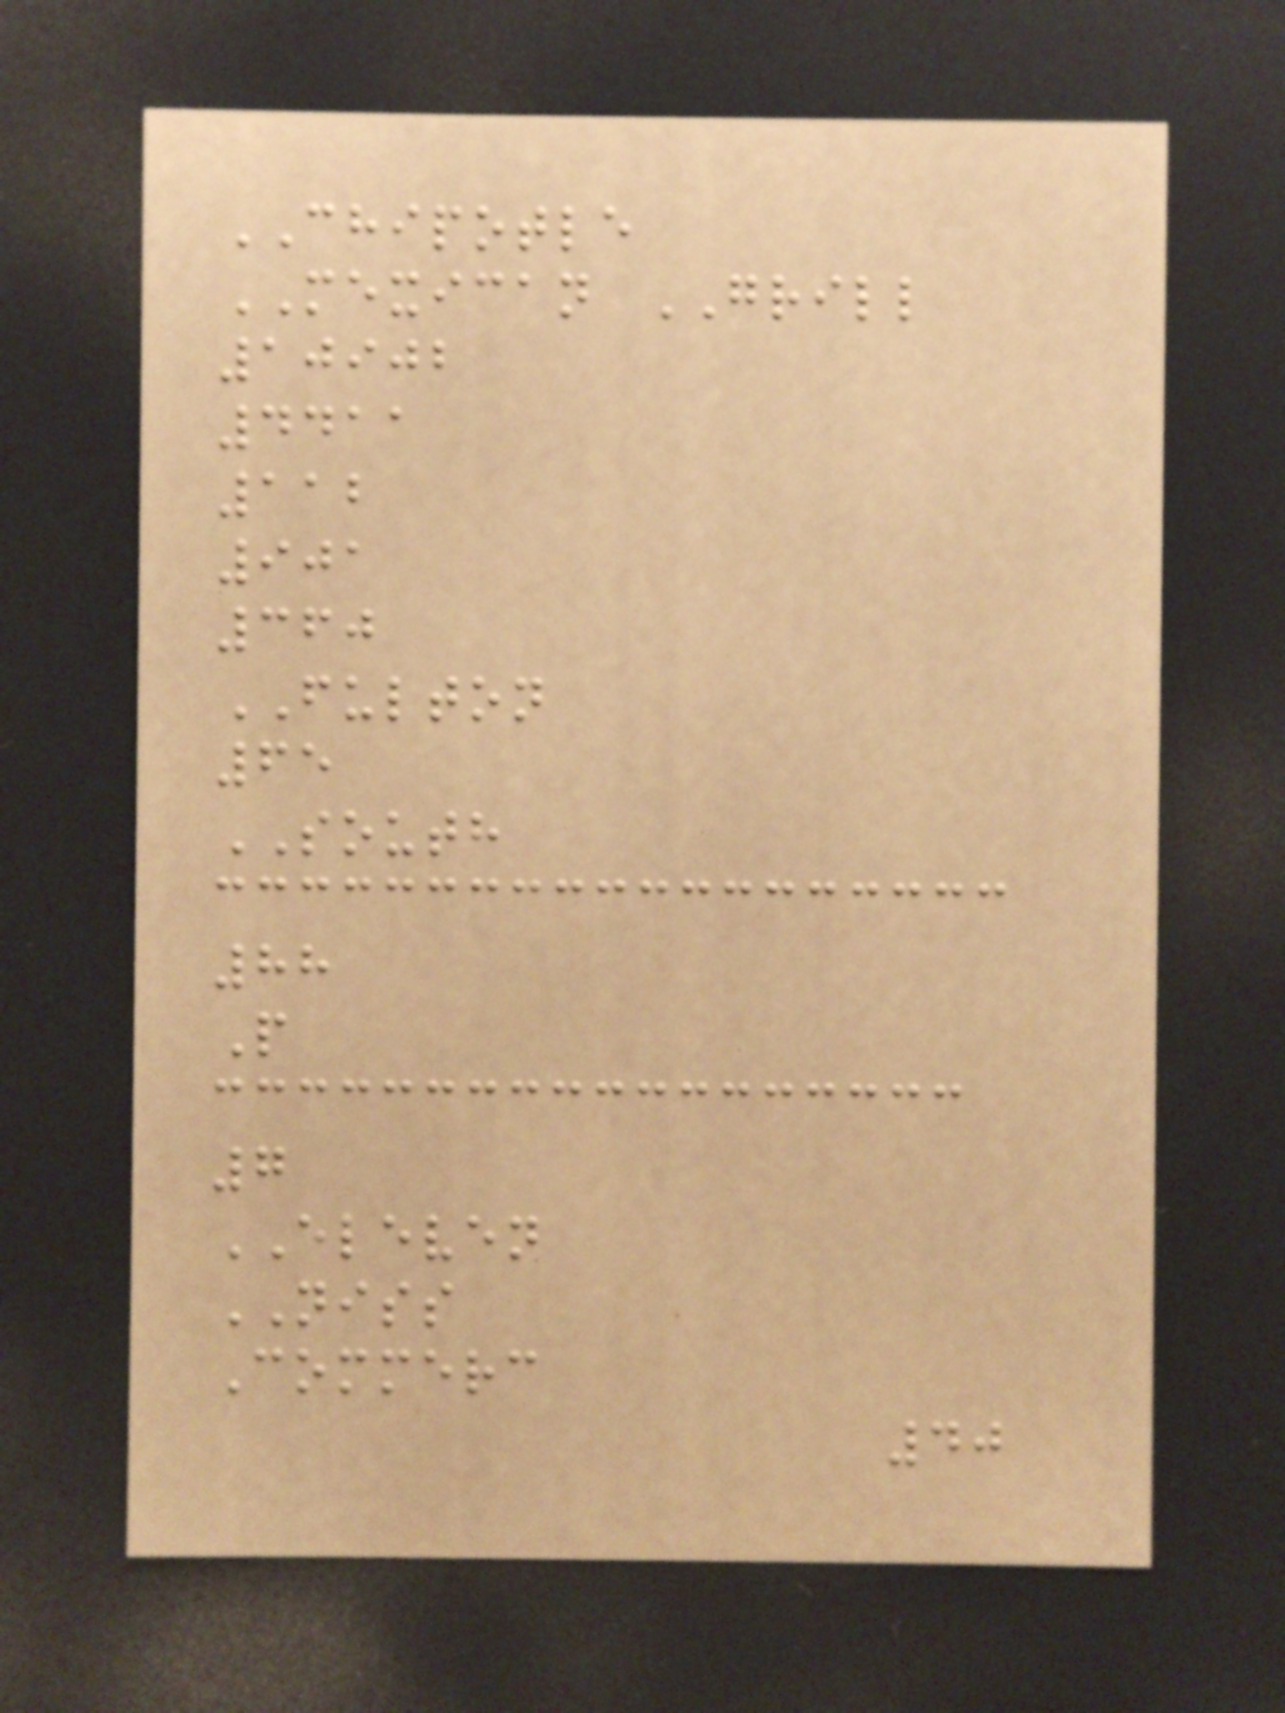CHIPOTLE
MEXICAN GRILL
10902
4411
112
901
360
FULTON
65
SOUTH
88
P
7
ELEVEN
NISS
Commerc
40
